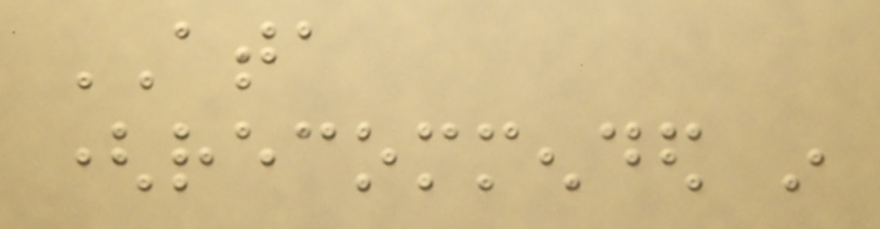ATA
(recommended in
